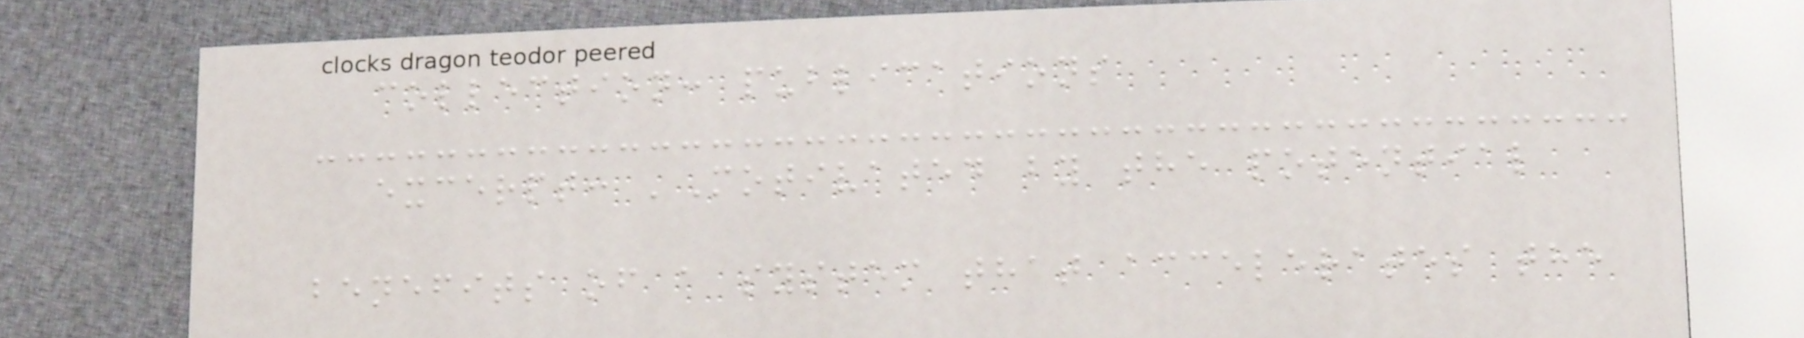collection: publications
excerpt: 'Motivated by the potential
benefits of a system that accelerates the
